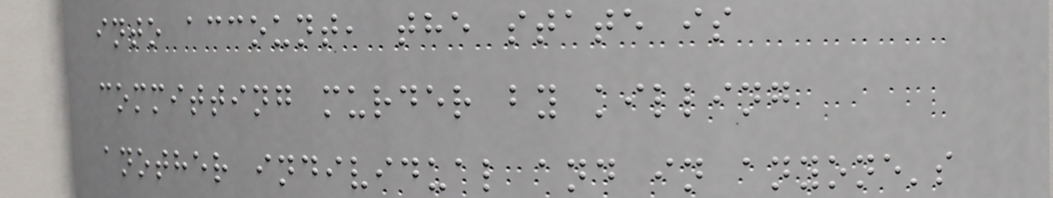into account, the state is
committing murder by killing
another individual and in anyone's
